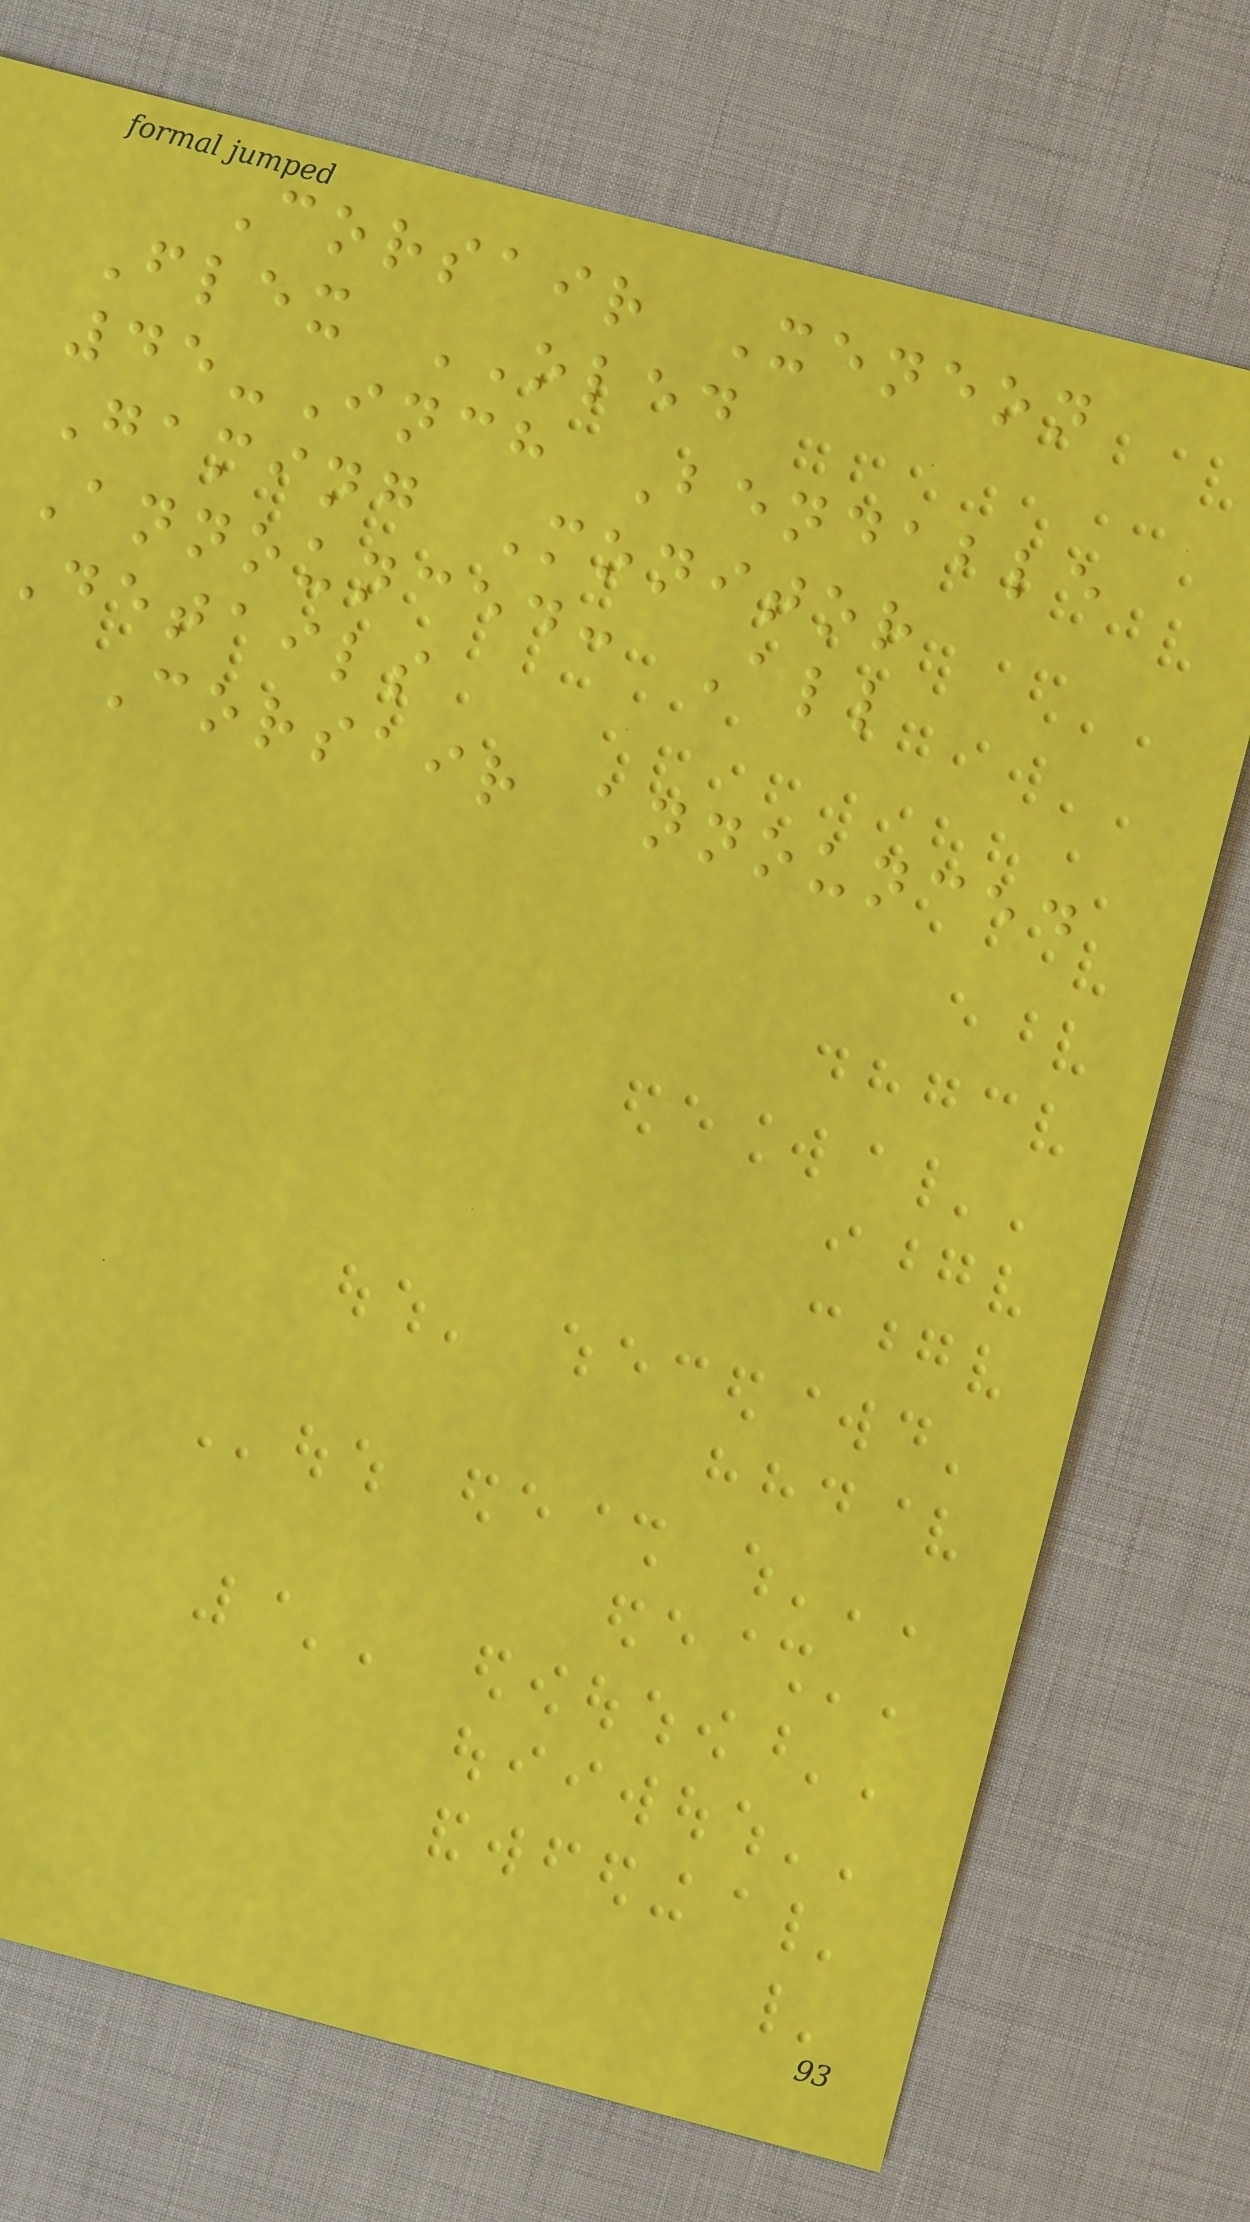Corsair Xeneon
Flex OLED
45-Inch Bendable
Gaming Monitor
Announced: All
details
Corsair announced
